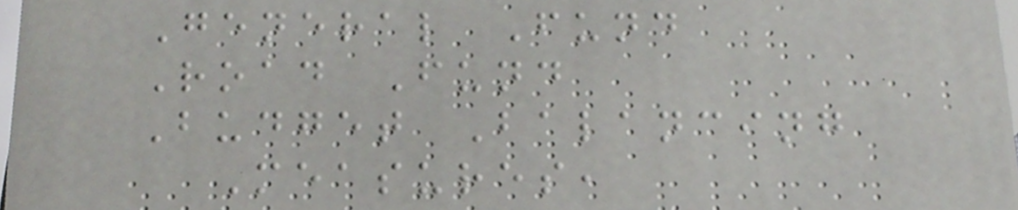General Fund
Road Fund
Budget Balancing
Measures,
